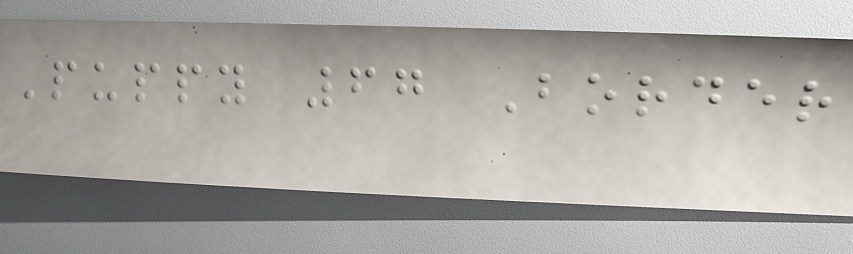Puppy 67 Border
